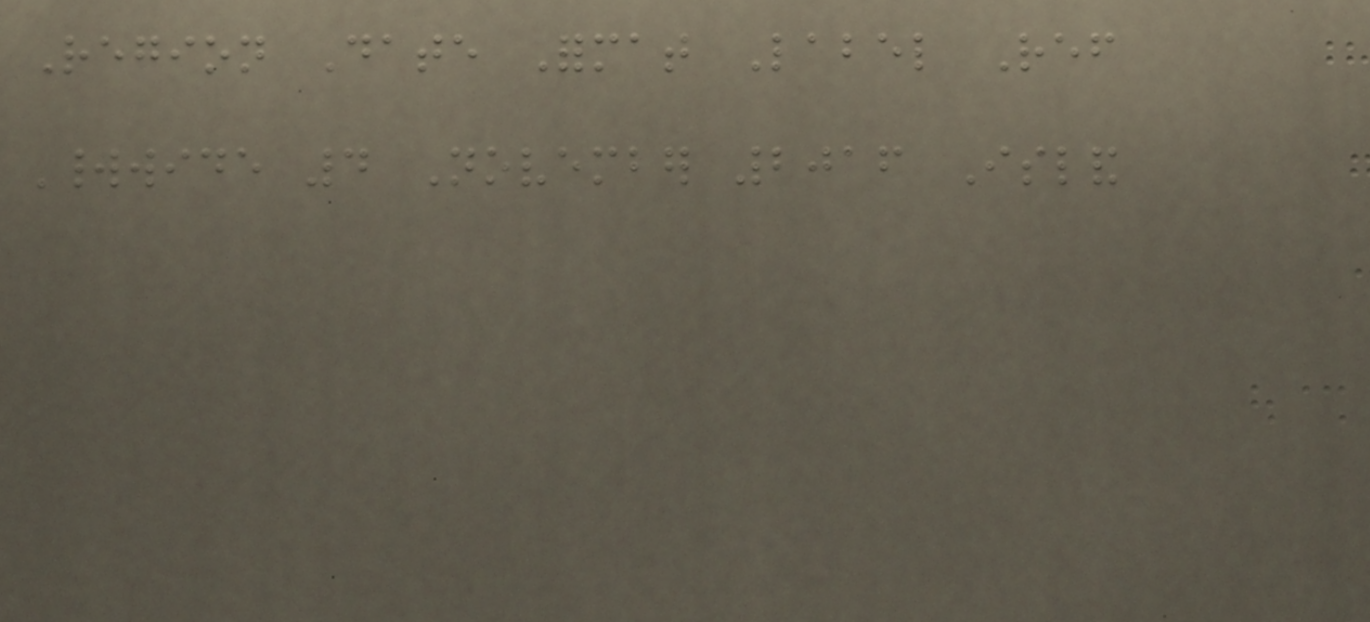Region Date Format Label Ref
Worldwide 4 November 2016 Island
